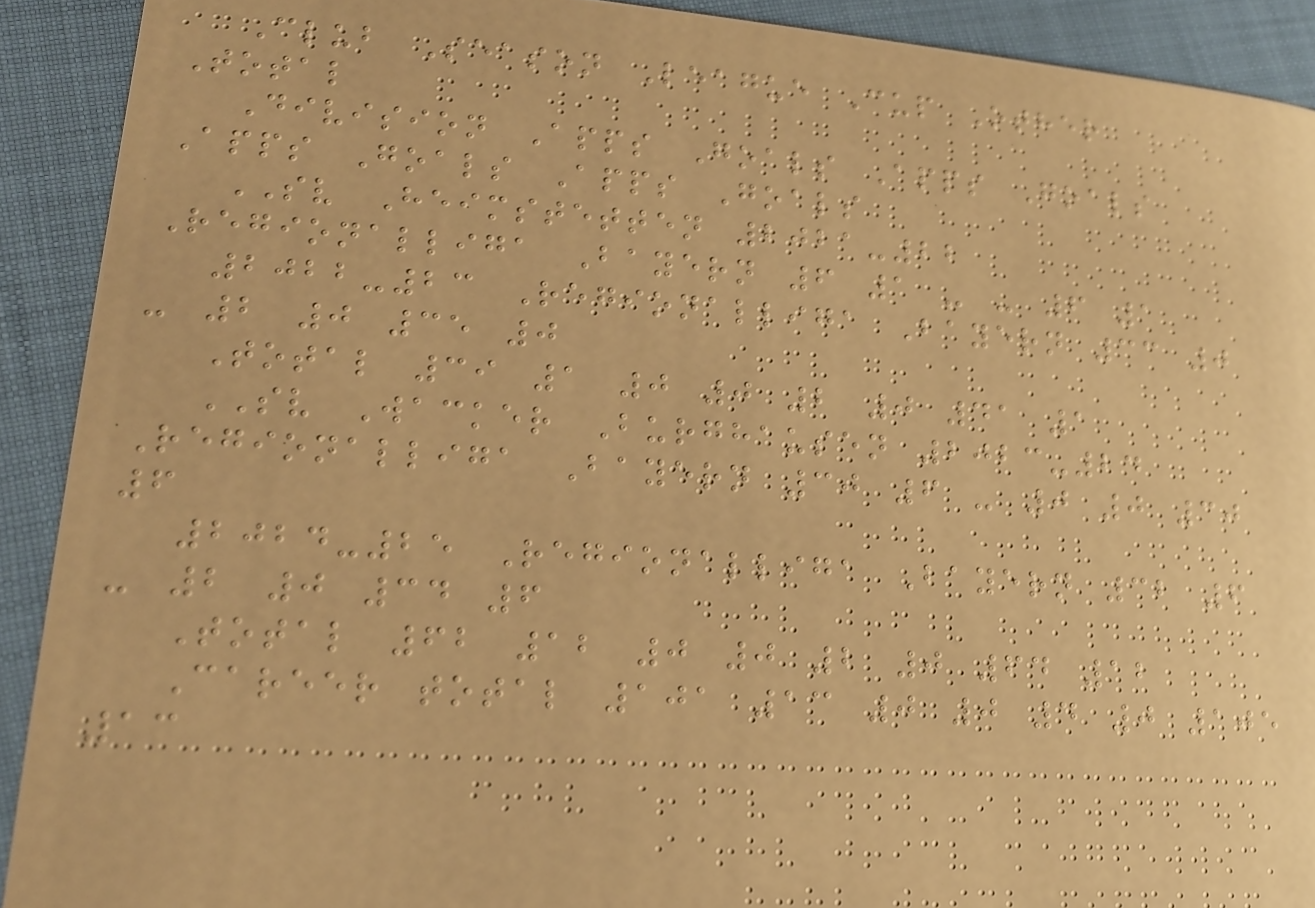Club Season League Cup Other
Total
Division Apps Goals Apps Goals
Apps Goals Apps Goals
SV Heimstetten 2021-22
Regionalliga Bayern 6 1 - - 6 1
2022-23 Regionalliga Bayern 33 0
- 2 0 35 0
Total 39 1 0 0 2 0 41 1
SV Wacker Burghausen 2023-24
Regionalliga Bayern 30 6 - 0 0 30
6
2024-25 Regionalliga Bayern 32 6
- 2 0 34 6
Total 62 12 0 0 2 0 64 12
Career total 101 13 0 0 4 0 105
13
